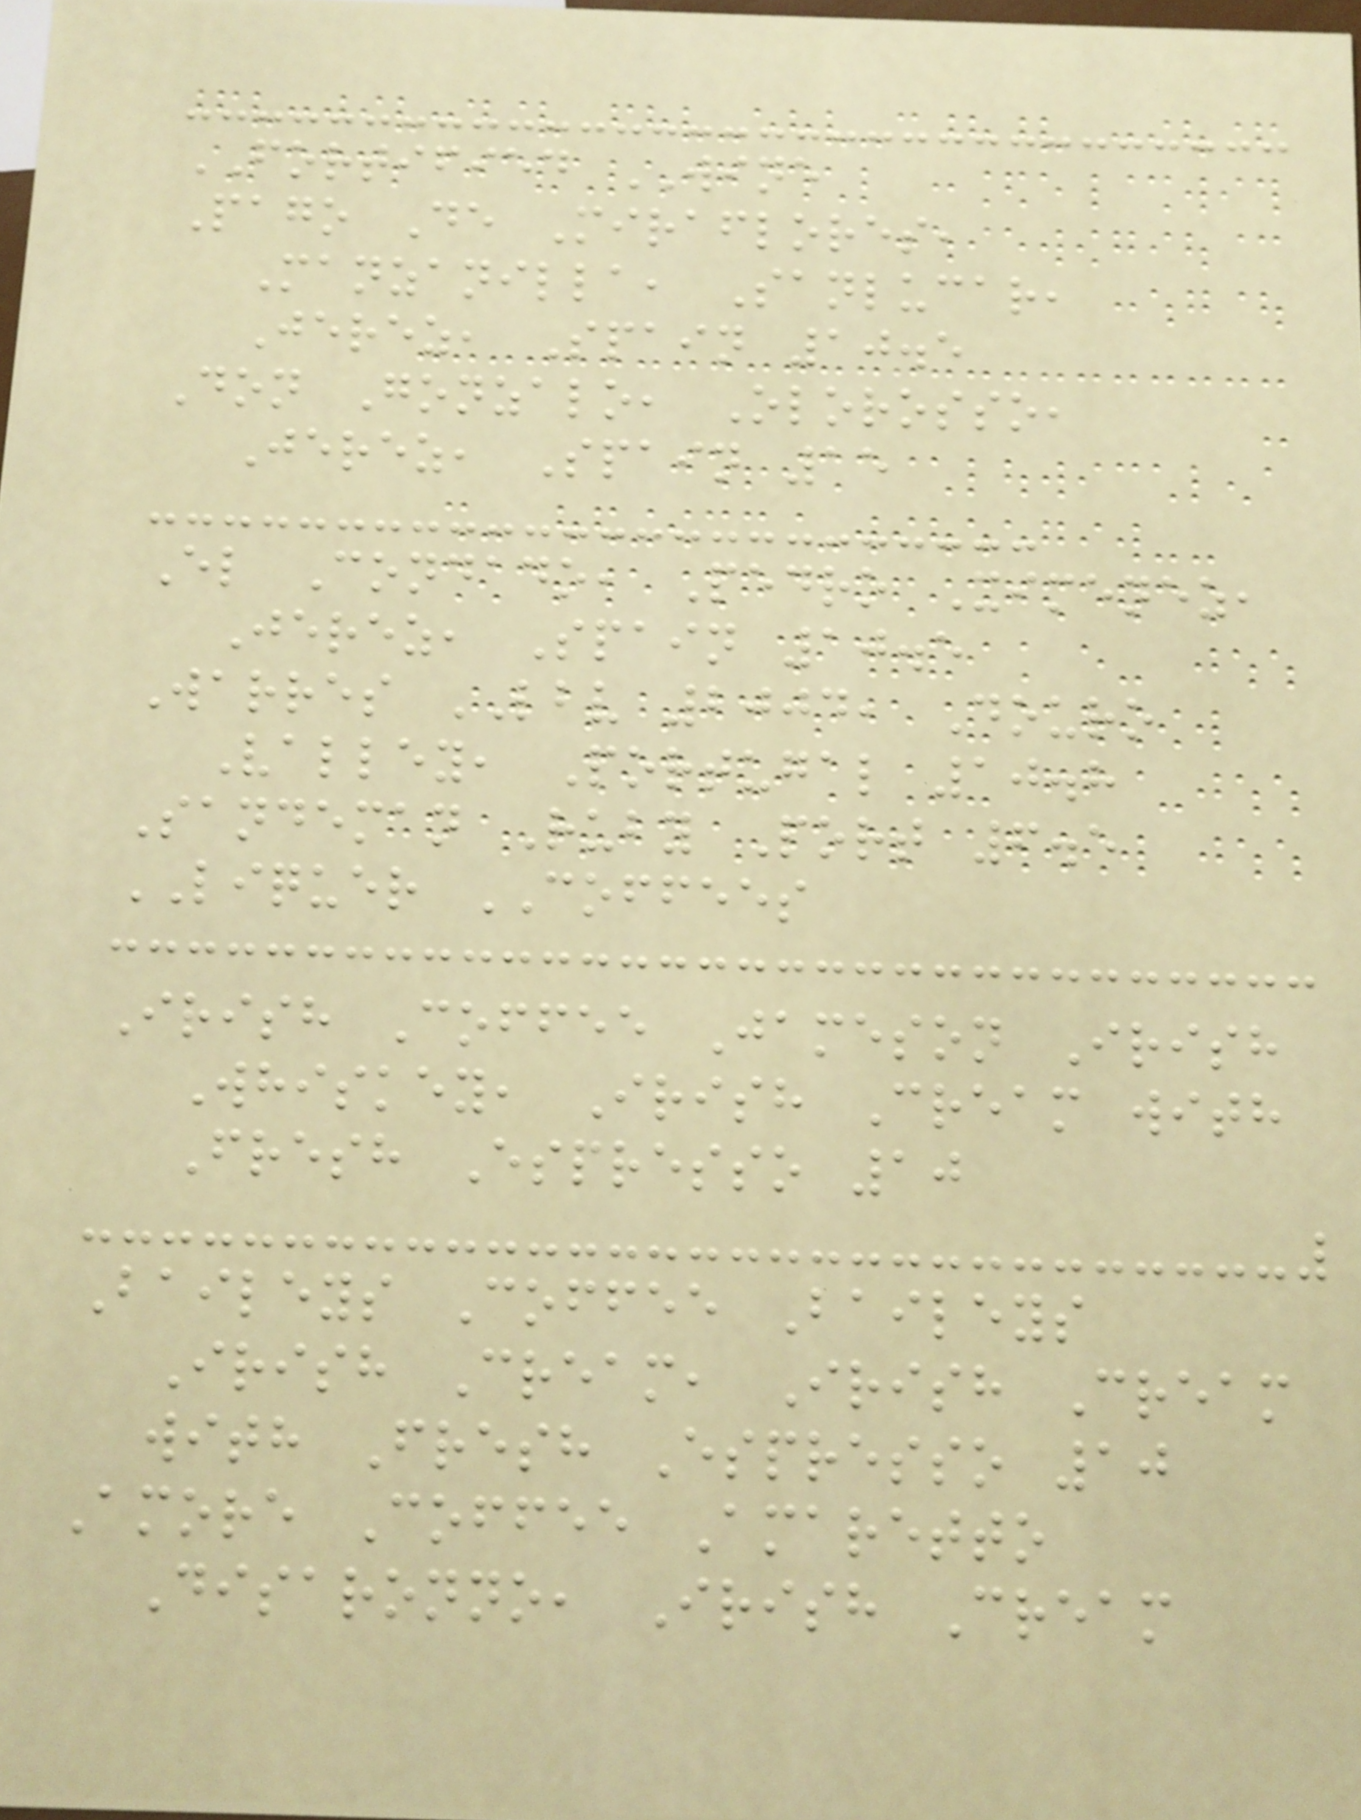FORTIFIED WINE
Pago De Miraflores,
Manzanilla, Sanlucar,
Jerez, Spain 10.5
Don Gonzalo, Olorosso,
Jerez, Spain 15
El Condado, Pedro Ximenez,
Jerez, Spain 10.5
Warres LBV 2004, Douro
Valley, Portugal 10.8
Sandeman Ruby Port 6.5
LIQUER COFFEES
Irish Coffee Jameson Irish
Whiskey, Irish Cream with
Fresh Espresso 10
Baileys Coffee Baileys
Irish Cream, Irish Cream
with Fresh Espresso 10
Amore Coffee Amaretto
Disaronno, Irish Cream
